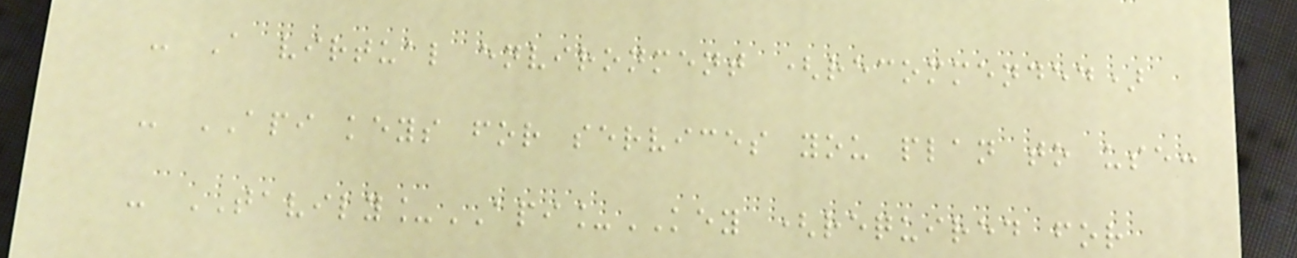- A virtual environment (recommended)
- API keys for services you plan to use:
- TAVILY_API_KEY (required for
